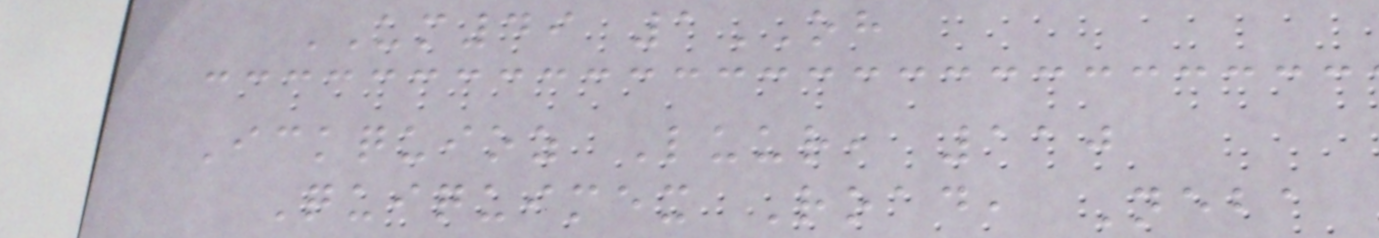UM49 1OH
Ickquioz Luur, 110
Quiquimex Road, Neba
